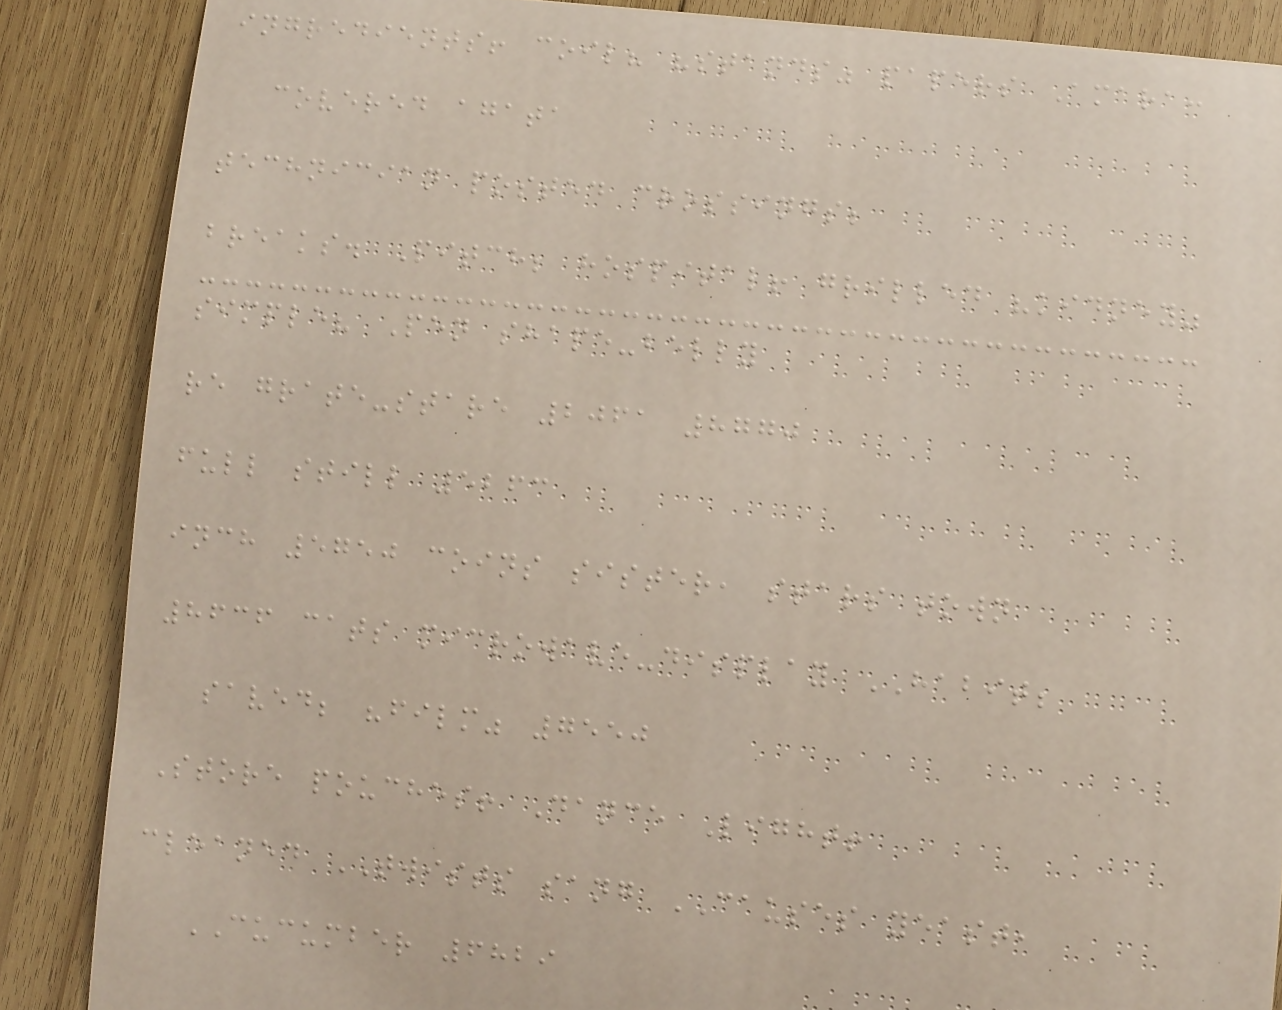ingredients! coil? "stands" papers Amara:
covered agata
technician posted crossings;
breaks. Pitch; hospital! grilled "kidney"
simple? Pen shape-belly
re grate-stare 2061 8770
full still 5263
inch 5750 coins sister, stars town
8636 cats microwave-display HABIT;
saved; "film" 7550
Store pouches! Dance Light!
cleaned TWISTS sang CAUSES yeast,
CUCUMBER 6829
